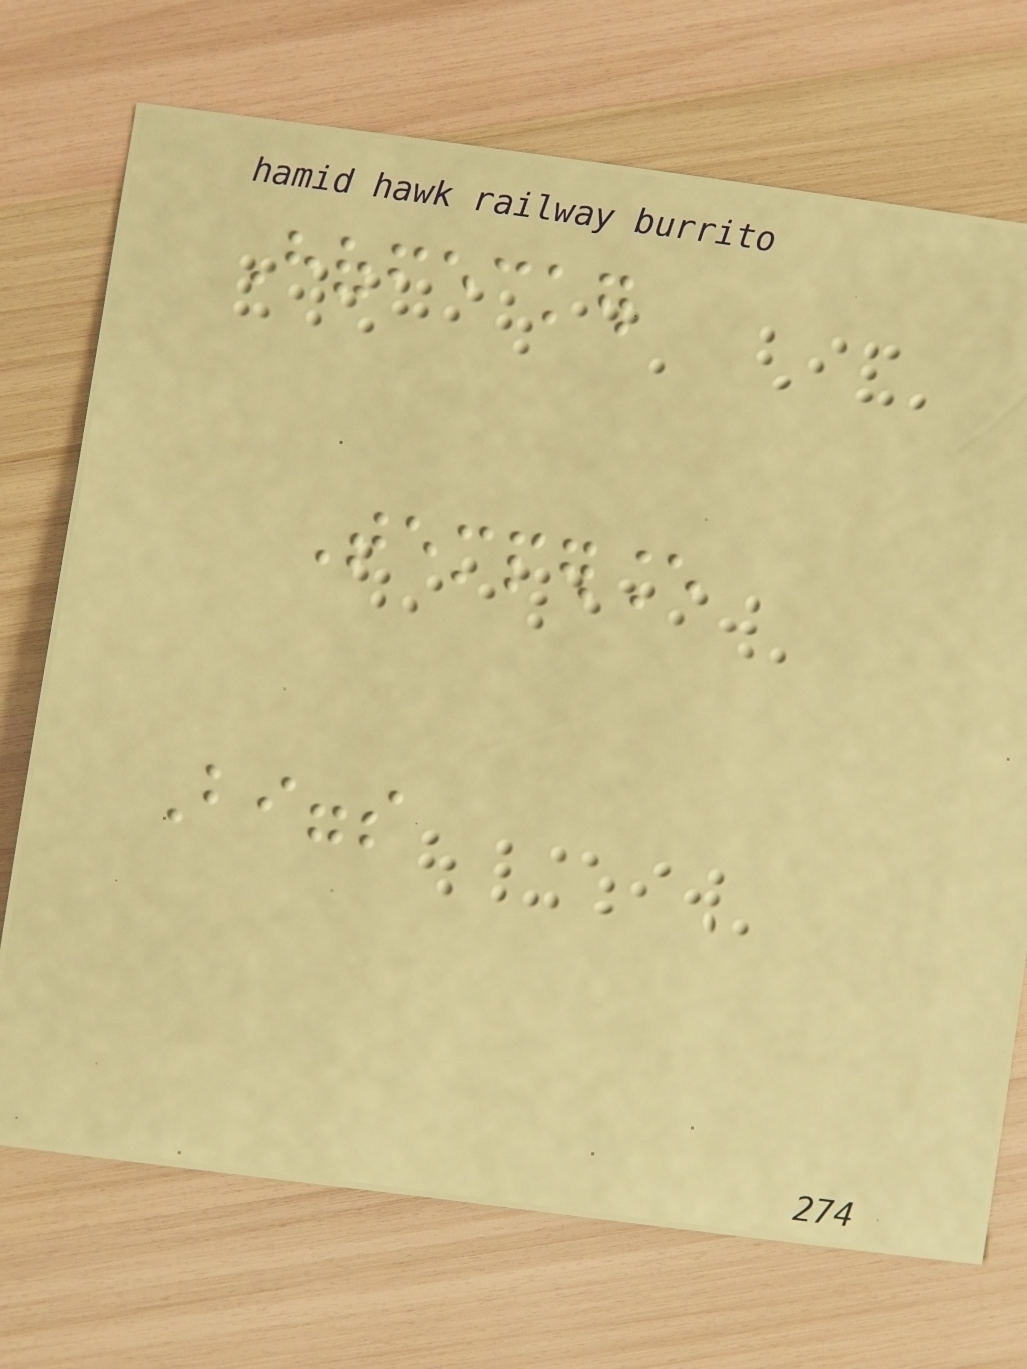Hoffecker
Temperance
Biggs
